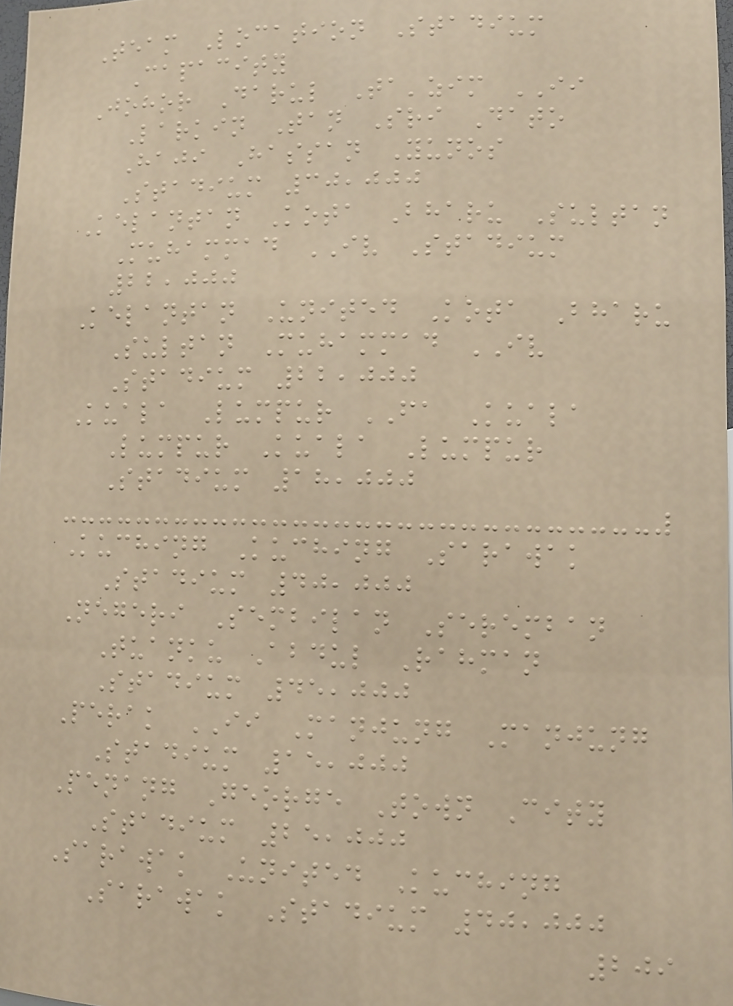Team Location Stadium
Capacity
Johor Darul Ta'zim II
Larkin Tan Sri Dato
Haji Hassan Yunos
Stadium 30,000
Kelantan Kota Bharu Sultan
Muhammad IV Stadium
22,000
Kelantan United Kota Bharu
Sultan Muhammad IV
Stadium 22,000
Kuala Lumpur FA Kuala
Lumpur Kuala Lumpur
Stadium 18,000
Kuching Kuching Sarawak
Stadium 40,000
Negeri Sembilan Seremban
Tuanku Abdul Rahman
Stadium 45,000
Perak II Manjung Manjung
Stadium 15,000
Penang George Town City
Stadium 25,000
Sarawak United Kuching
Sarawak Stadium 40,000
209
